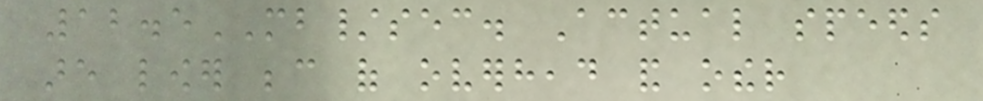12.5MB/sec. Actual speeds
are lower because of overhead and other
